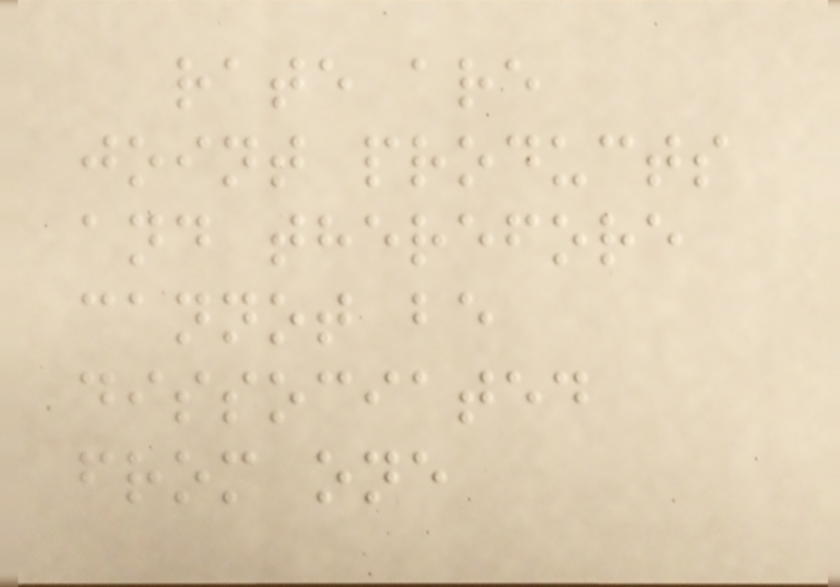rate are
joint products
and therefore
cannot be
dissociated
from one
